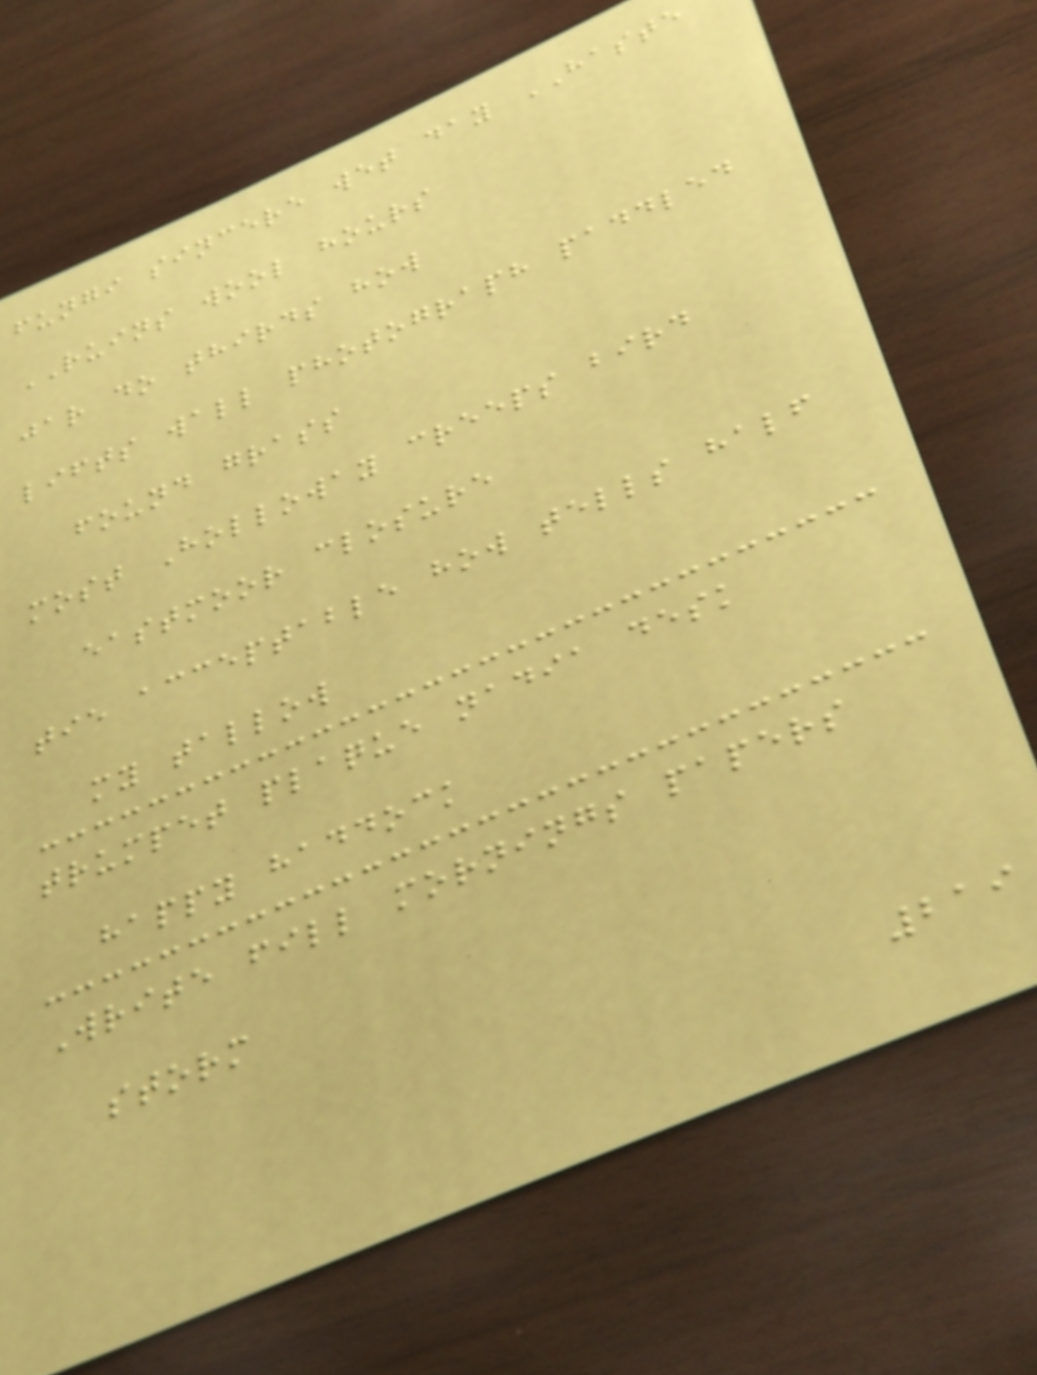fungi sincere wet day HASTE
RUINS wool hours
jar do thirds how
lifts wall photograph paddled
found grass
most Holloway creeps bird
eastmoor closure
tie acceptable how tells half
my tallow
trumpet plaque nadia desk
happy haddock
Write fill mornings papers
storm
219
